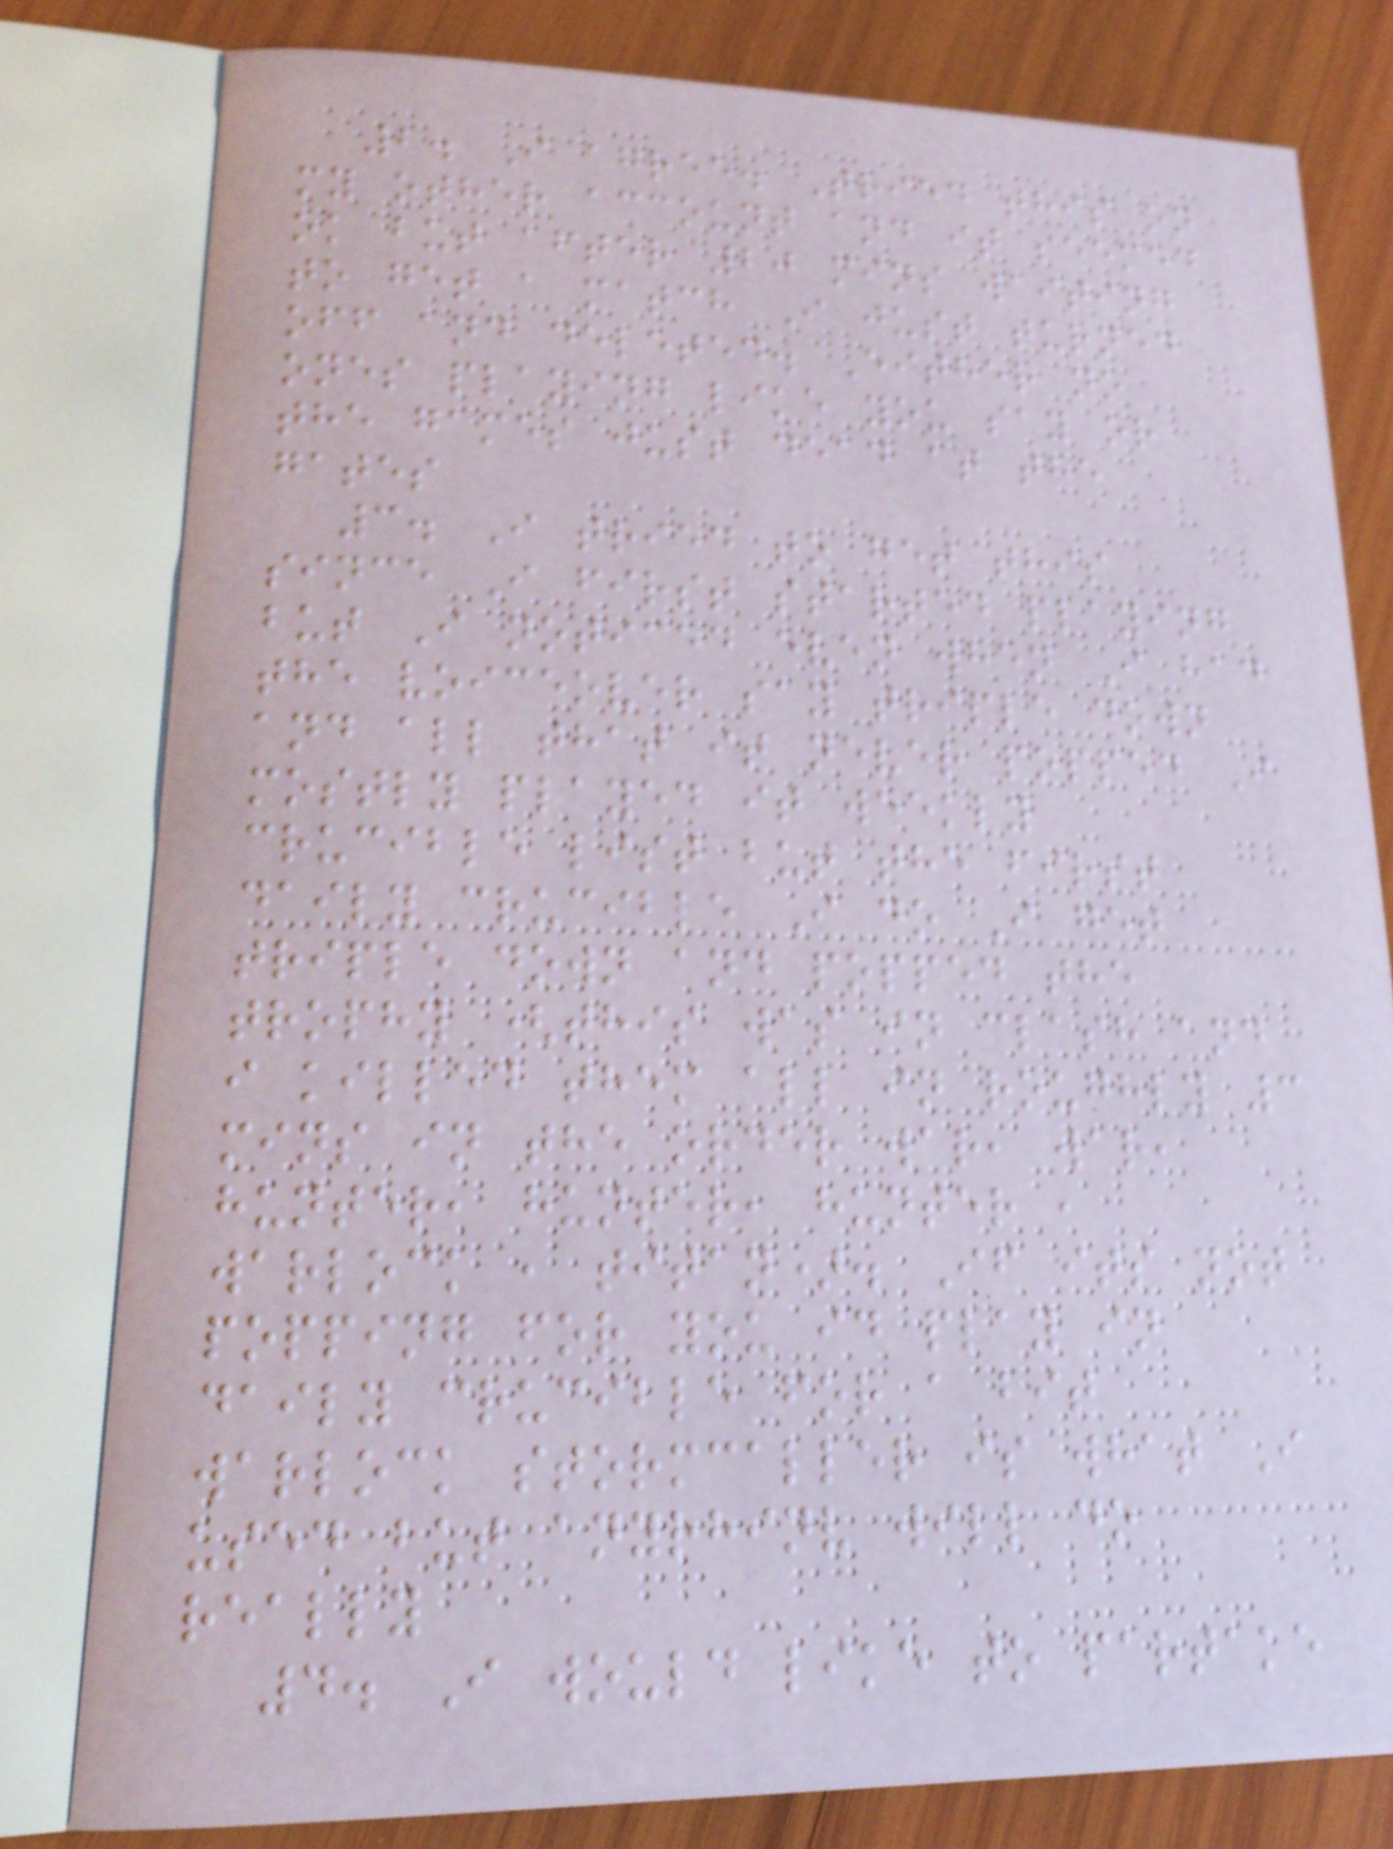2. I agree. Tried this on
my other account and it seemed
ok but after 20 mins waiting
to get a match I just turned
off and deleted. Either no
ones playing like you say or
the games just dead at the
gates
3. I tried to get this
since I first started playing
but I noticed even when I had
the voiceover say triple down
and all that it never popped I
mostly played it weekly
crucible list but the first
daily crucible I do I get
triple down and popped the
trophy (this was in clash and
i killed them all in roughly 3
mins in the order war, war,
hunter, hunter, hunter ,
warlock , titan). If its not
popping for you id play in
daily crucible for a bit
warlock stormcaller is what I
used but anyrhinv will do
really
4. I would like to partake
